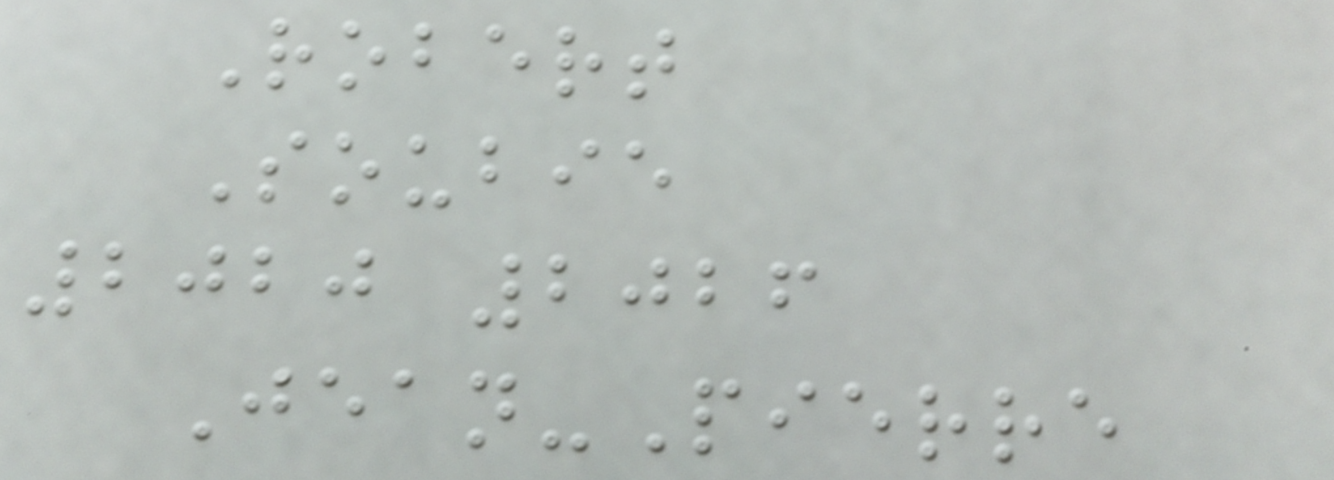Robert
Soubie
2020 2026
Jean-Pierre
